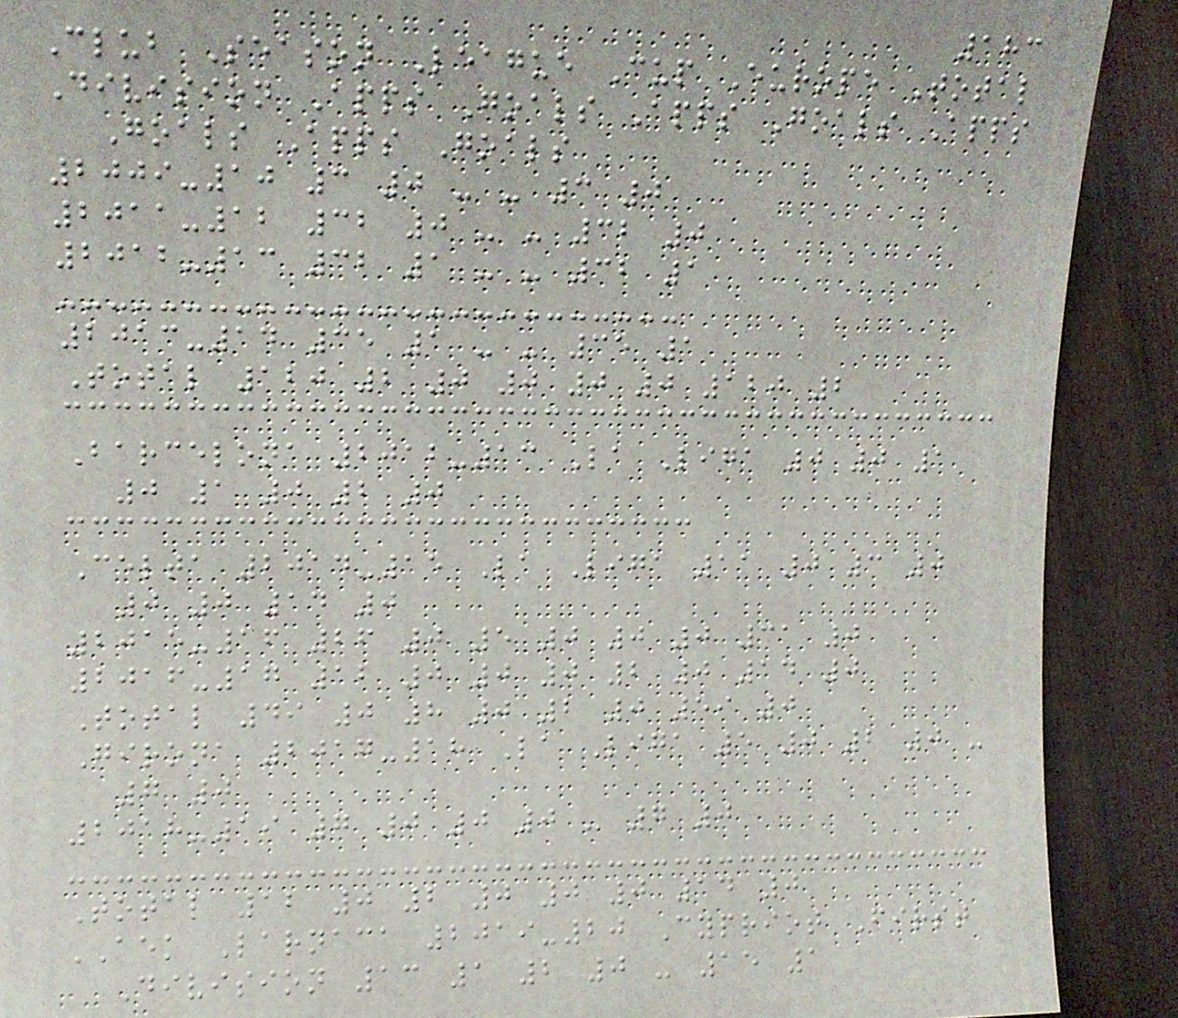183
Club Season League Cup Europe Total
Division Apps Goals Apps Goals Apps
Goals Apps Goals
2009-10 3 0 - - 3 0
2011-12 32 0 - - 32 0
2012-13 32 1 - - 32 1
2013-14 35 1 - - 35 1
Total 120 2 0 0 0 0 120 2
Barcelona 2012-13 La Liga 0 0 1
0 1 0 2 0
Celta 2014-15 La Liga 11 0 3 0
0 0 14 0
2015-16 26 0 5 0 0 0 31 0
2016-17 12 0 0 0 2 0 14 0
Total 49 0 8 0 2 0 59 0
Girona 2017-18 La Liga 5 0 2 0 -
7 0
2018-19 7 0 0 0 - 7 0
Total 12 0 2 0 0 0 14 0
AEK Larnaca 2019-20 Cypriot First
Division 13 1 2 0 - 15 1
